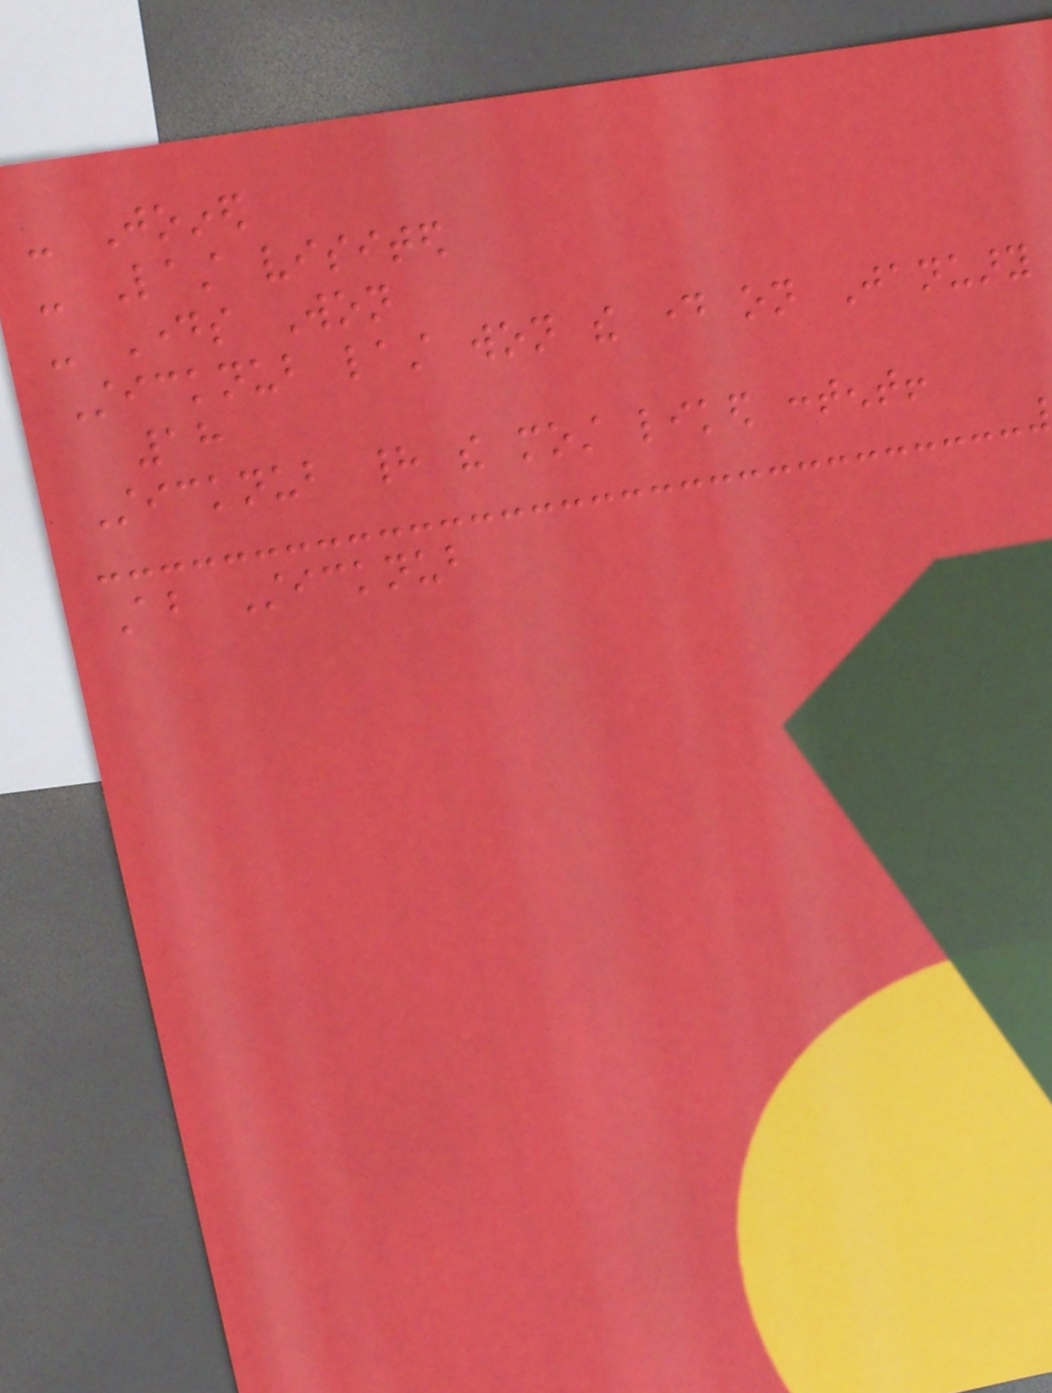- Joined
- Last visited
- Days Won
Sticknub last won the day on January
18
Sticknub had the most liked content!
About Sticknub
